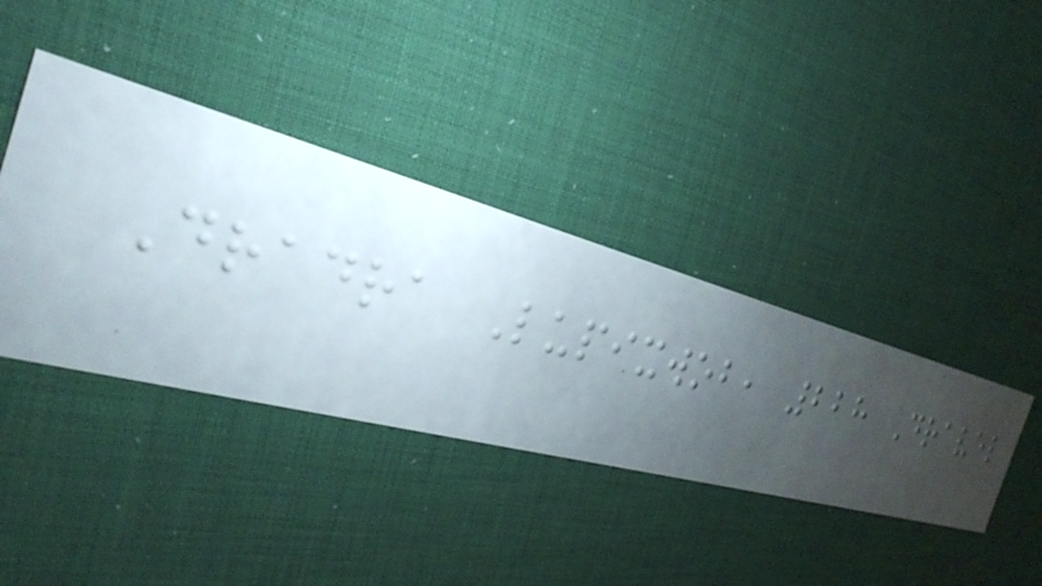Dradra Lupixwob, 228 Dravel
